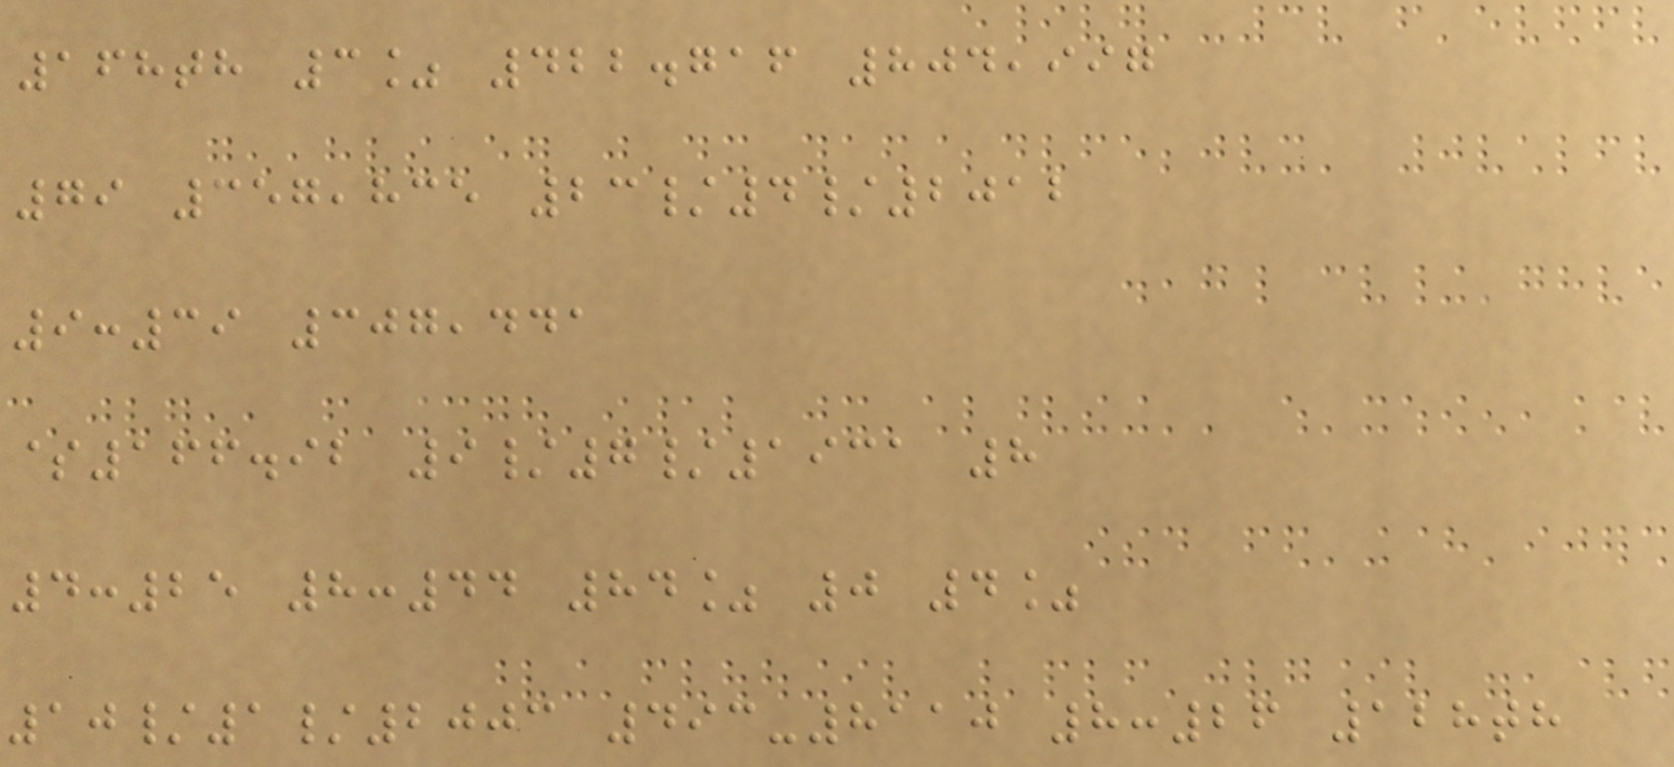168th 3% 422.716 804,997
79 357,835 23/4/2012
9:39 307,441
$166.92 9/7/1931 8
4:25 8:44 84% 0 4%
10/1/2003 493-8110 8:26 128th
